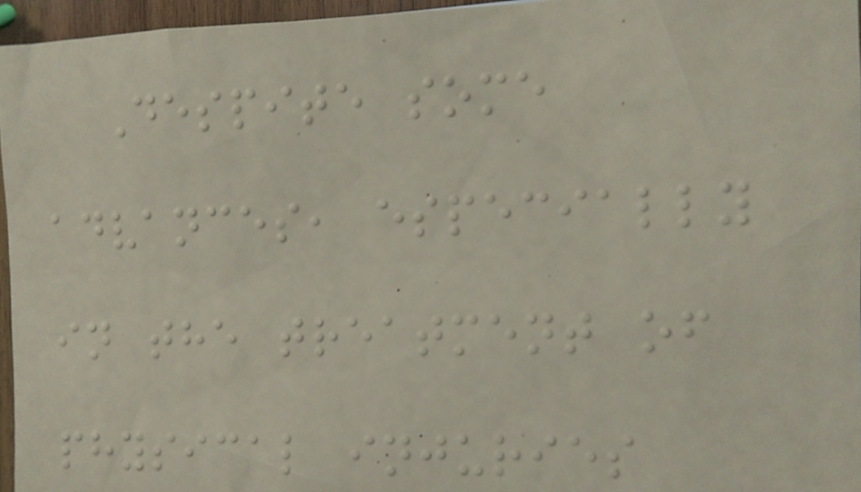Despite some
advances, especially
in the treatment of
physical injuries
